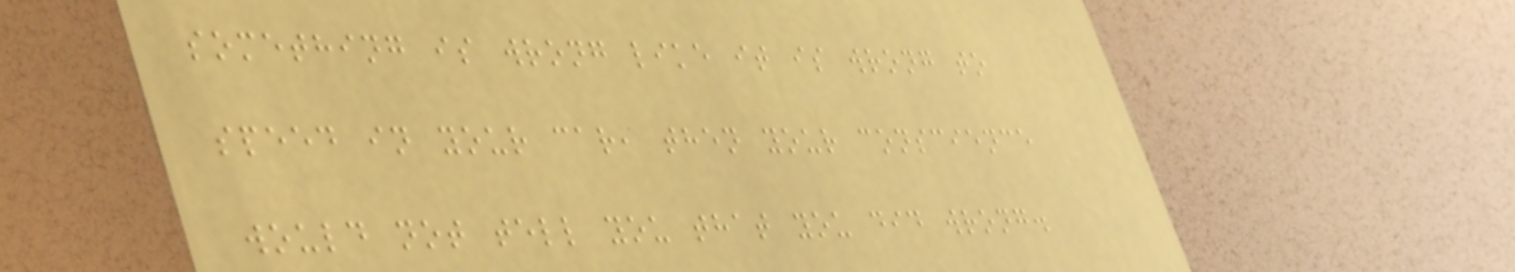something is wrong like it is wrong to
speed in your car, then your conscience
would not tell you that you did wrong.
